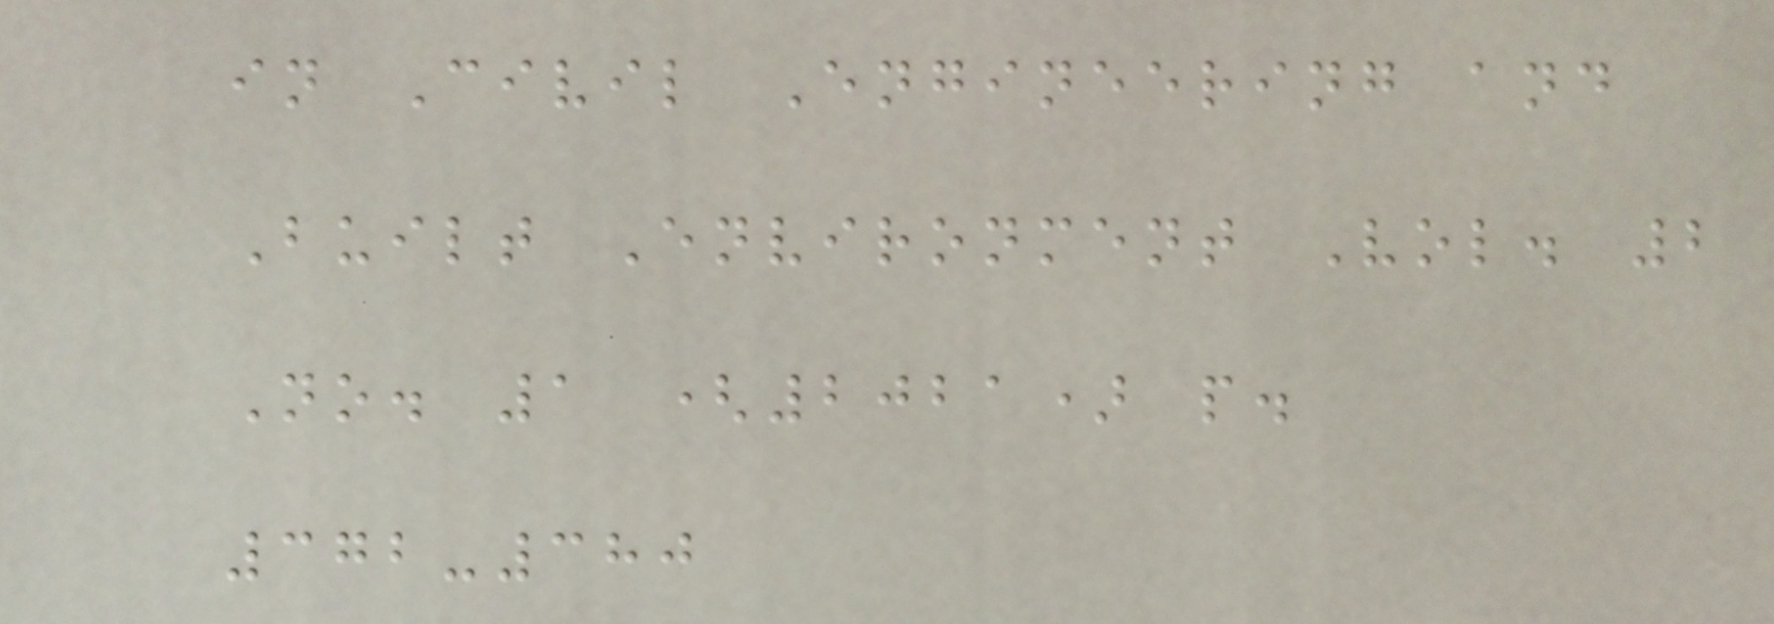in Civil Engineering and
Built Environment Vol. 2
No. 1 (2021) p.
372-380
